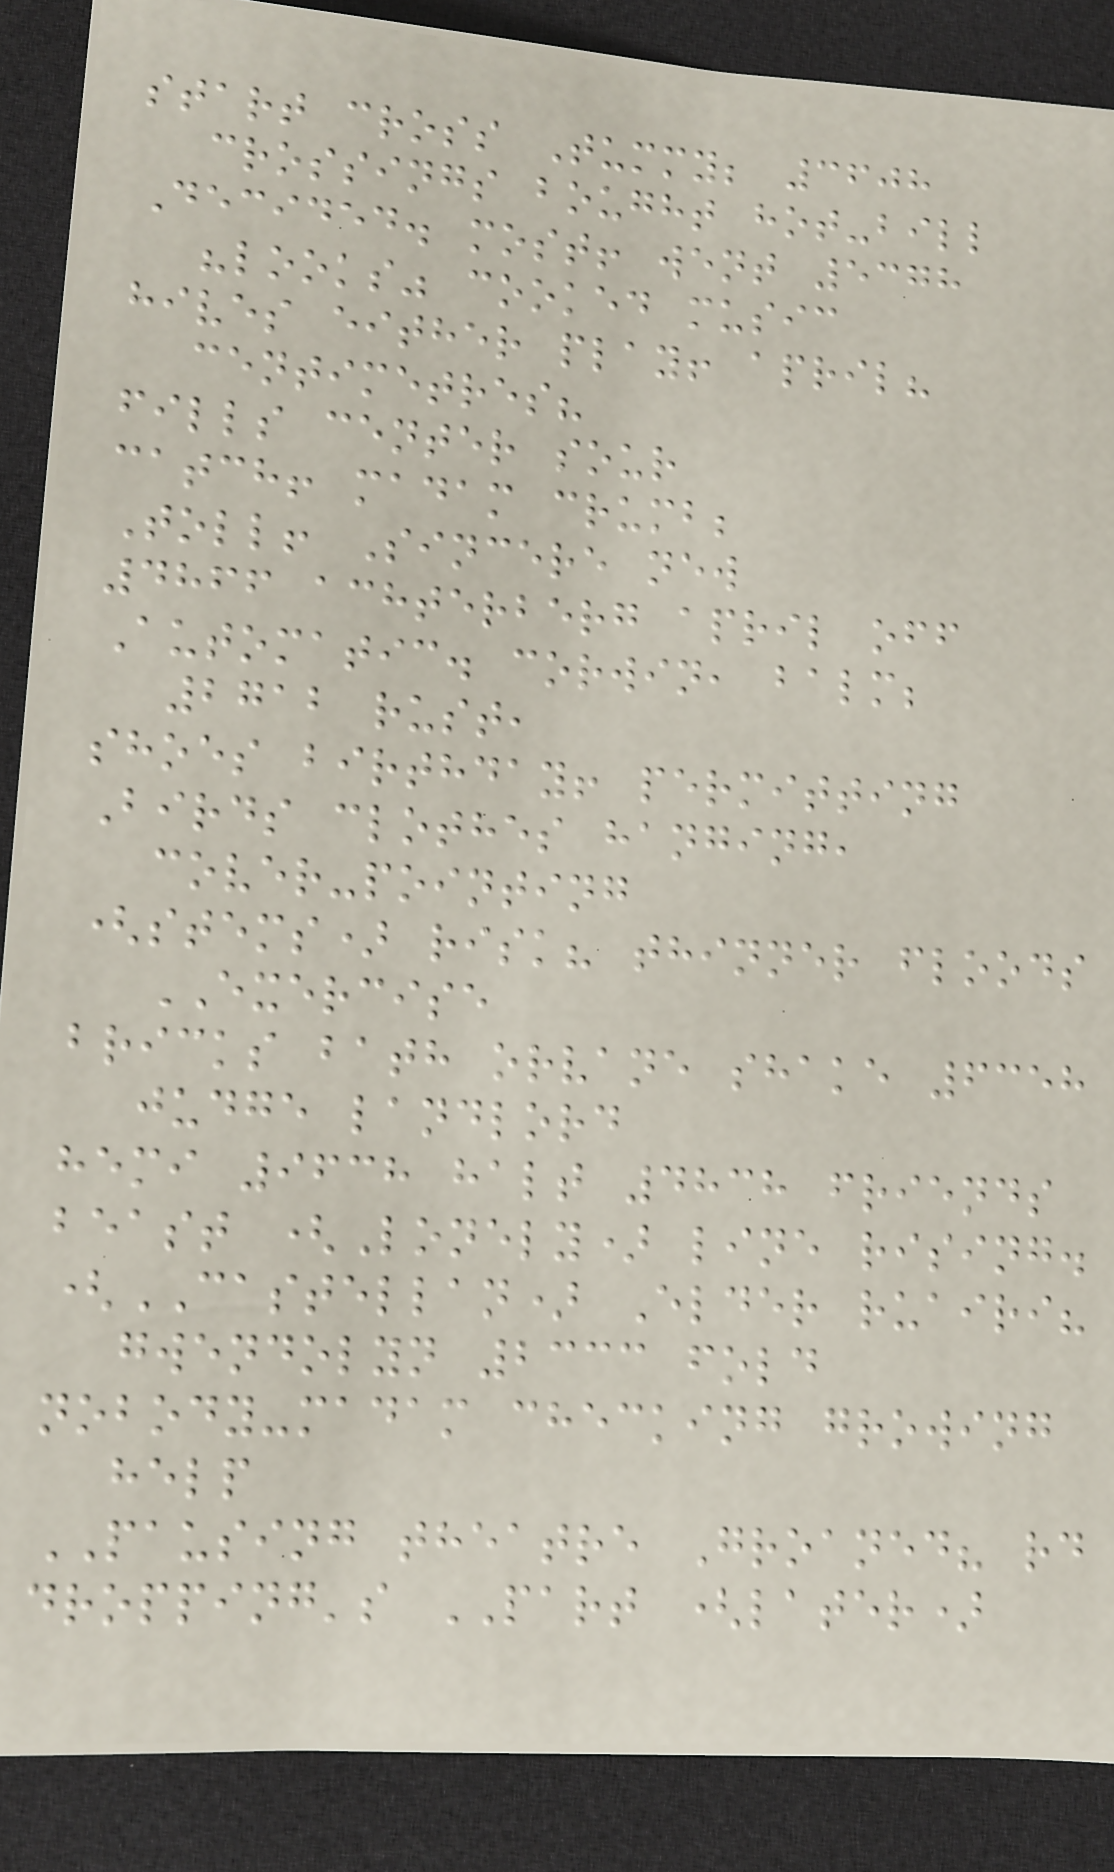start cross Tummy; 3608
crossings bought hot-bill
Decided. most! went 5378
"looks" cooked music
hives either play! april?
centimetres?
fills center sour
catch! madam crumb;
Toll! Sincere new
4866 achterberg april off
Automatic. corwin, balm;
2712 rust,
shoes birthday! permitting
Birds clothes hanging,
cover-pointing
(stems) risk? thinner floods
EXERCISE
bricks bath orvane shake 6358
judge landlord
hemi 9638 halt 4838 friends
beast (Lonely) line rising.
(CASTELLAN) Elder ruairi?
gwendolyn 2333 fold
nobody-madam checking growing
help
PAUSING theatre Groaned? rd
dropping's PART (later)
